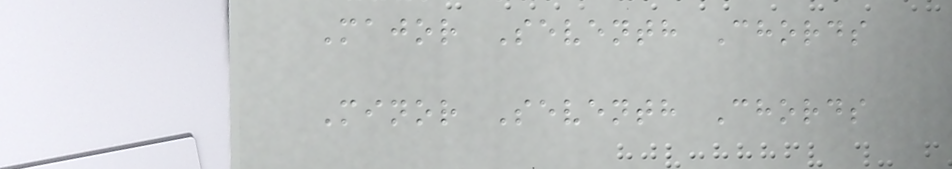Major Seventh Chords
Minor Seventh Chords
